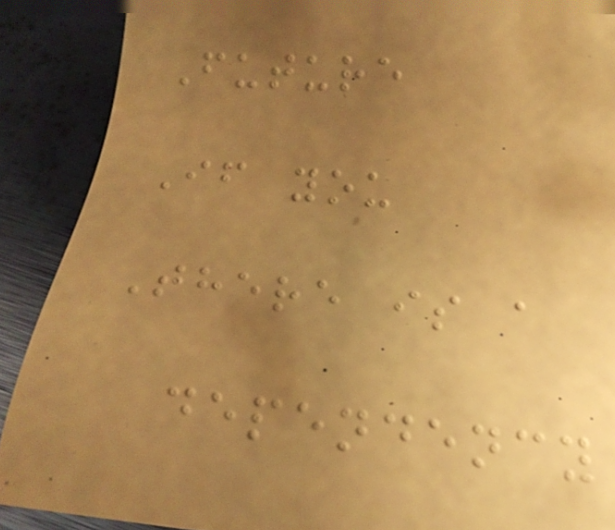Future
If you
There is a
dependency
